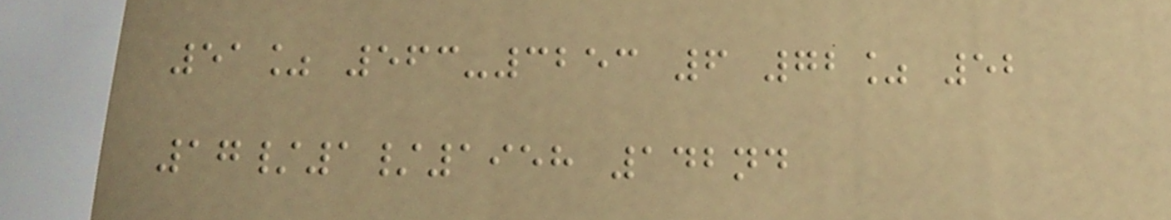51% 563-3253 6 72% 52
17/1/1958 142nd
